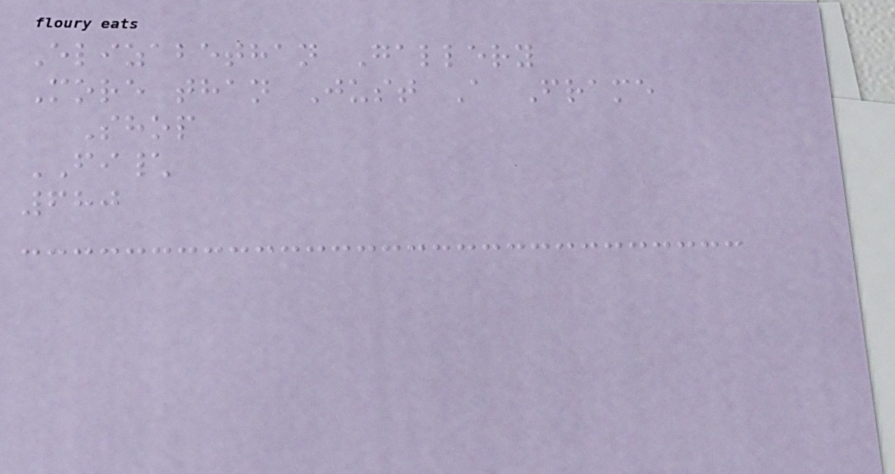Elizabethan Gallery
More than Just A Frame
Shop
FI\
680
